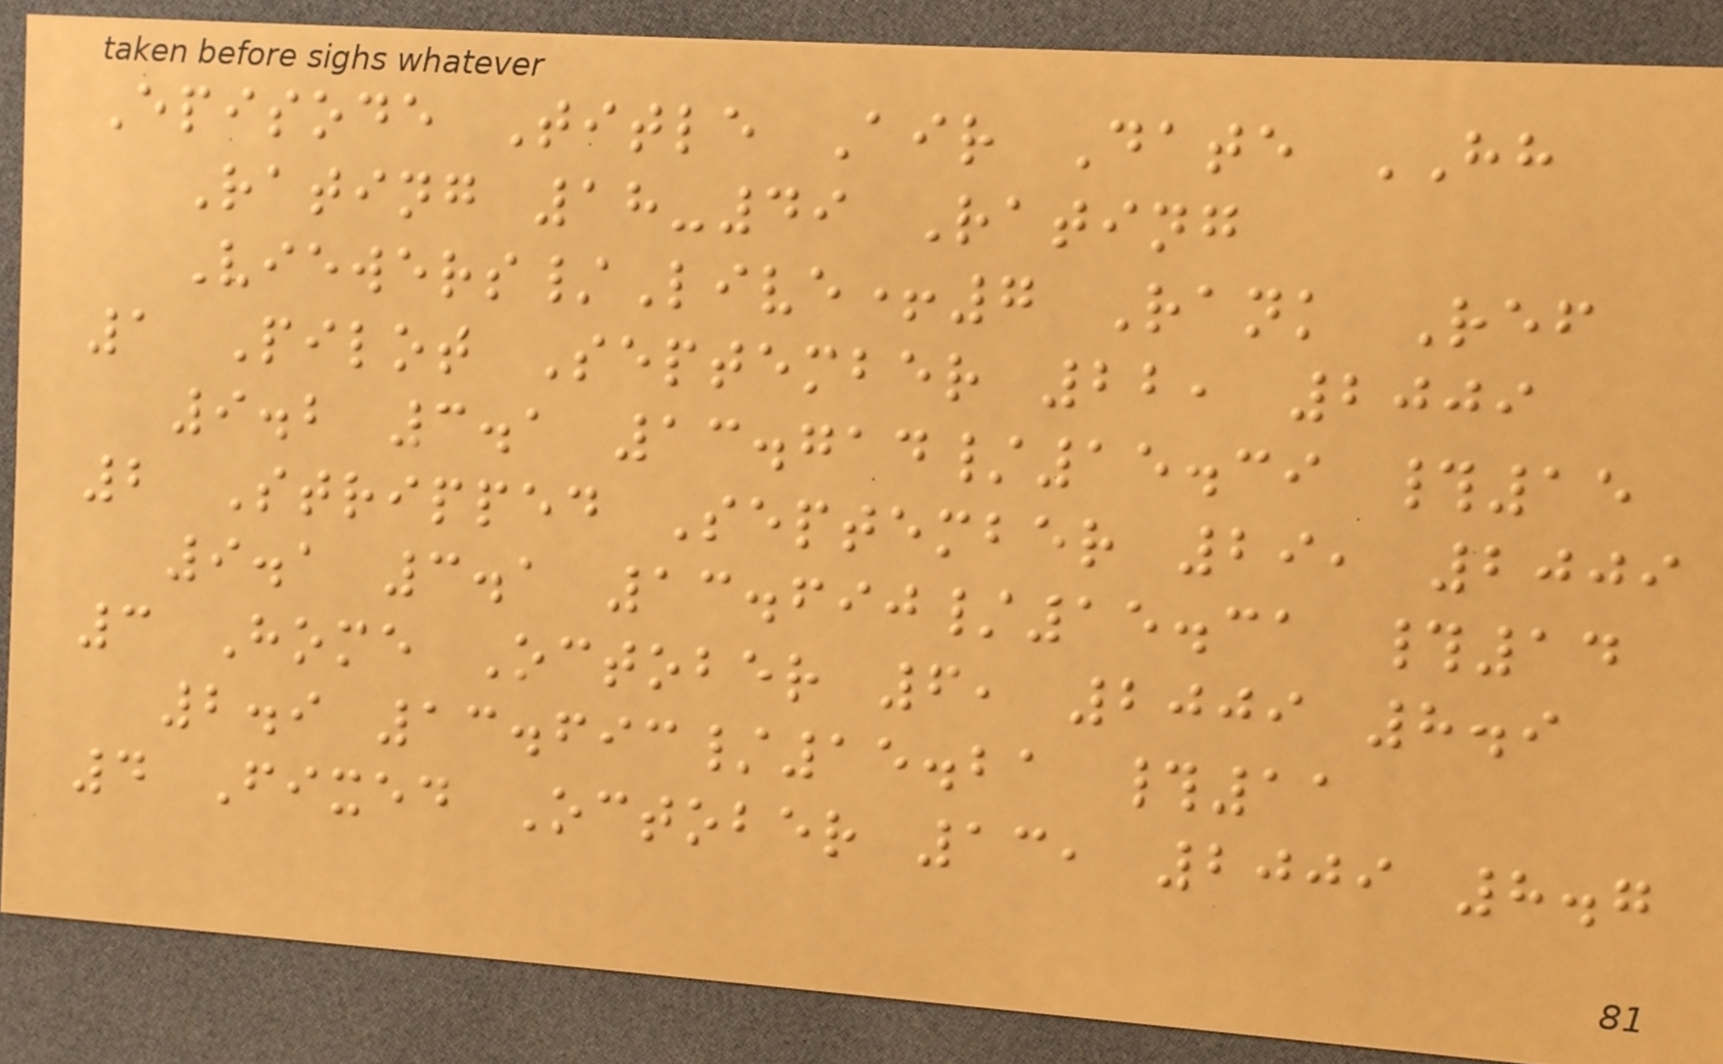Episode Title Air Date HH
Rating 18-49 Rating
Viewers/Live+7 Rank Ref
1 Pilot September 22, 2009
9.2 3.1 13.714/15.39 #15
2 Stripped September 29, 2009
9.1 3.1 13.690/15.31 #14
3 Home October 6, 2009 8.9
2.9 13.693/15.21 #11
4 Fixed October 13, 2009 8.7
